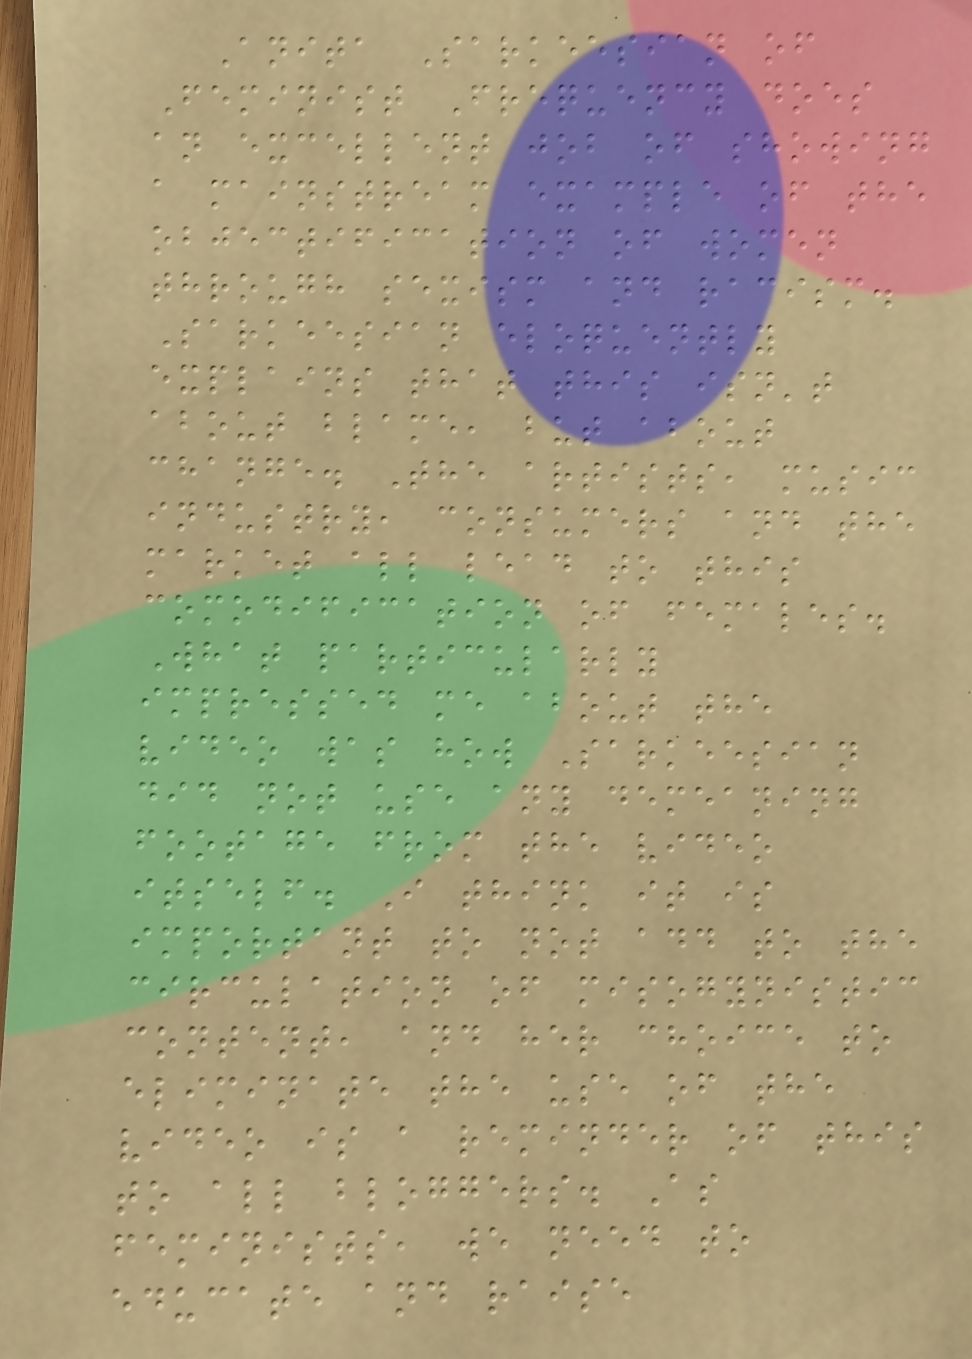Anita Sarkeesian of
Feminist Frequency does
an excellent job of showing
a mainstream example of the
objectification of women
through sexism and racism.
Sarkeesian eloquently
explains that this isn't
about blame, but about
change. The artists, music
industry, consumers and the
market all lead to this
comodification of females.
What particularly
impressed me about the
video was how Sarkeesian
did not use any demeaning
footage from the video
itself. I think it is
important to not add to the
circulation of misogynistic
content, and her choice to
eliminate the use of the
video is a reminder of this
to all bloggers. As
feminists, we need to
educate and raise
